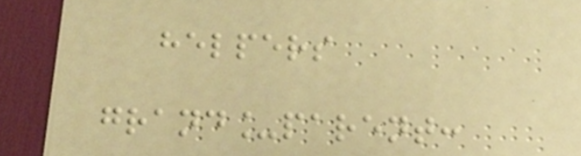helpers
grand_parent:
